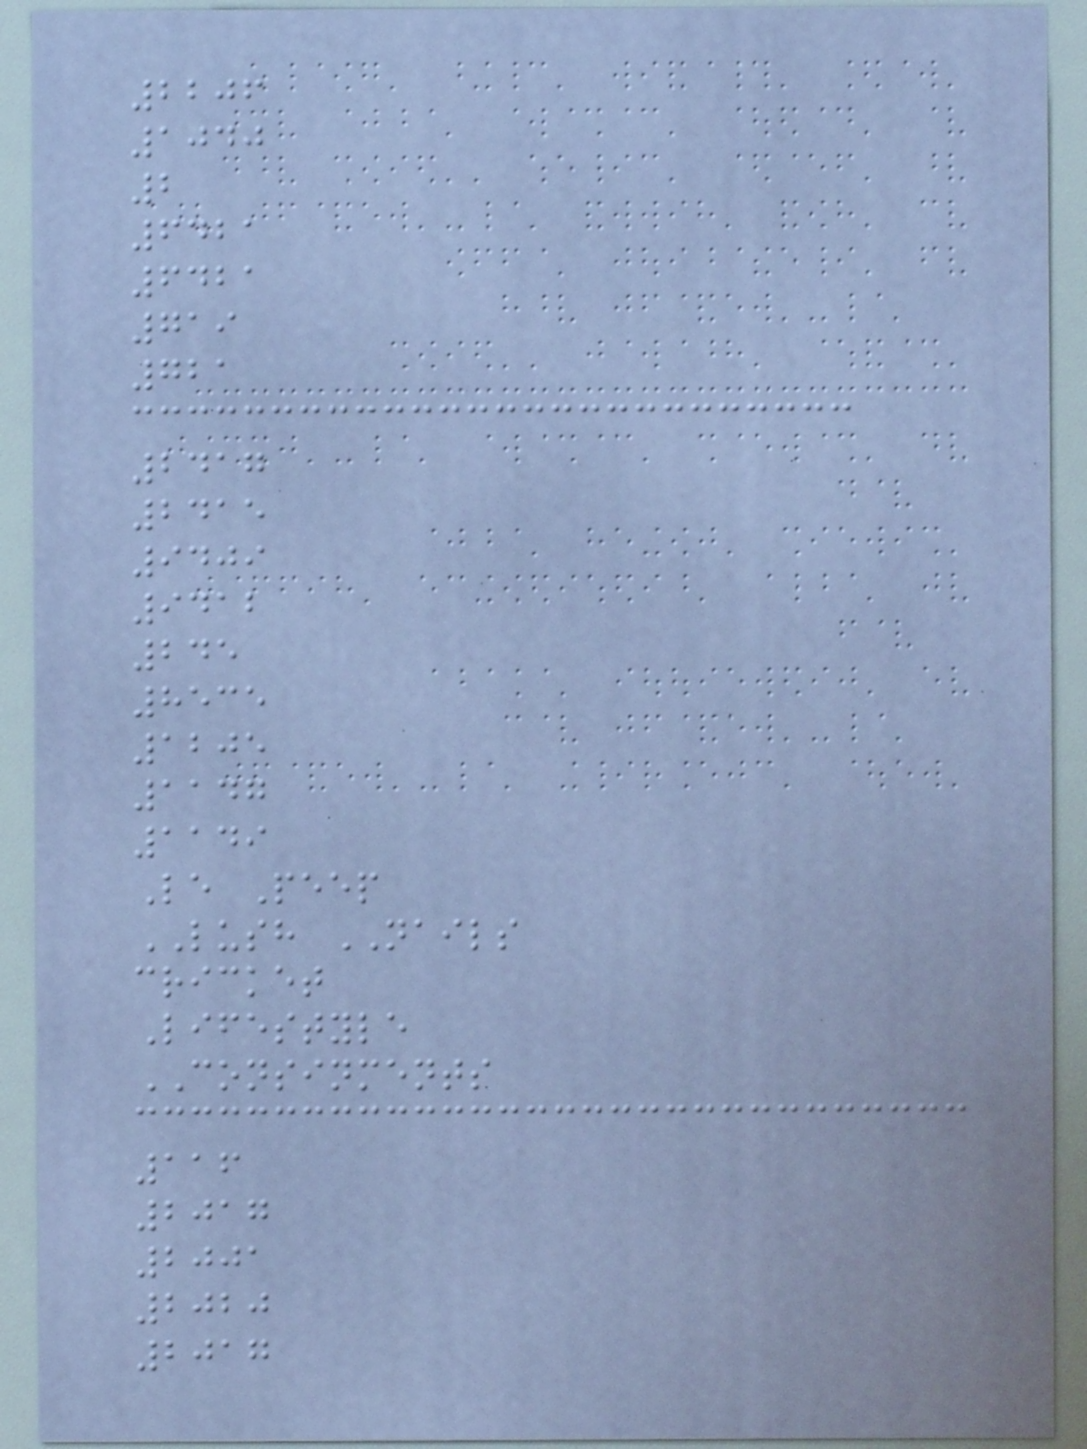2206
1040
2
6421
6421
719
721
2417
2415
9409
9412
245
8535
1205
1147
1149
Le Peep
LUSH NAILS
cricket
Lifestyle
CONSINMENTS
116
2017
2001
2020
2017
